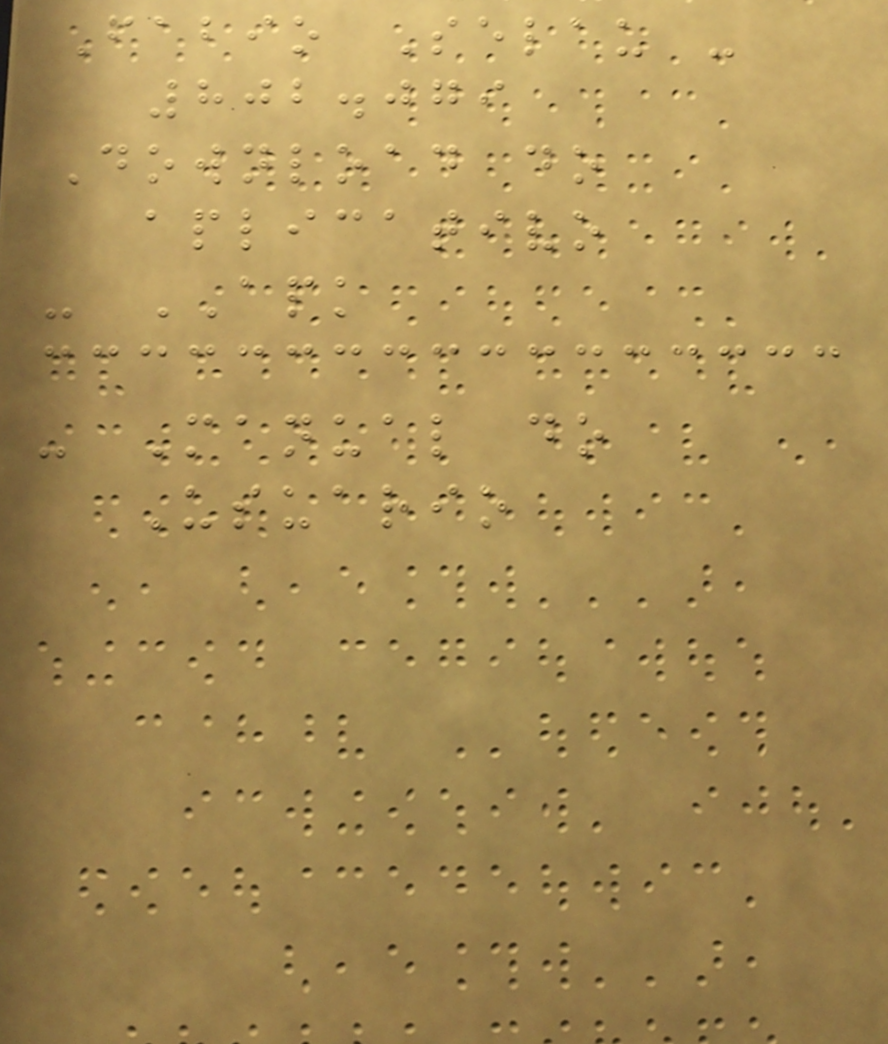Fabio Selau -
802.079
Download do
aplicativo
- APK
- Manual do
Usuario
